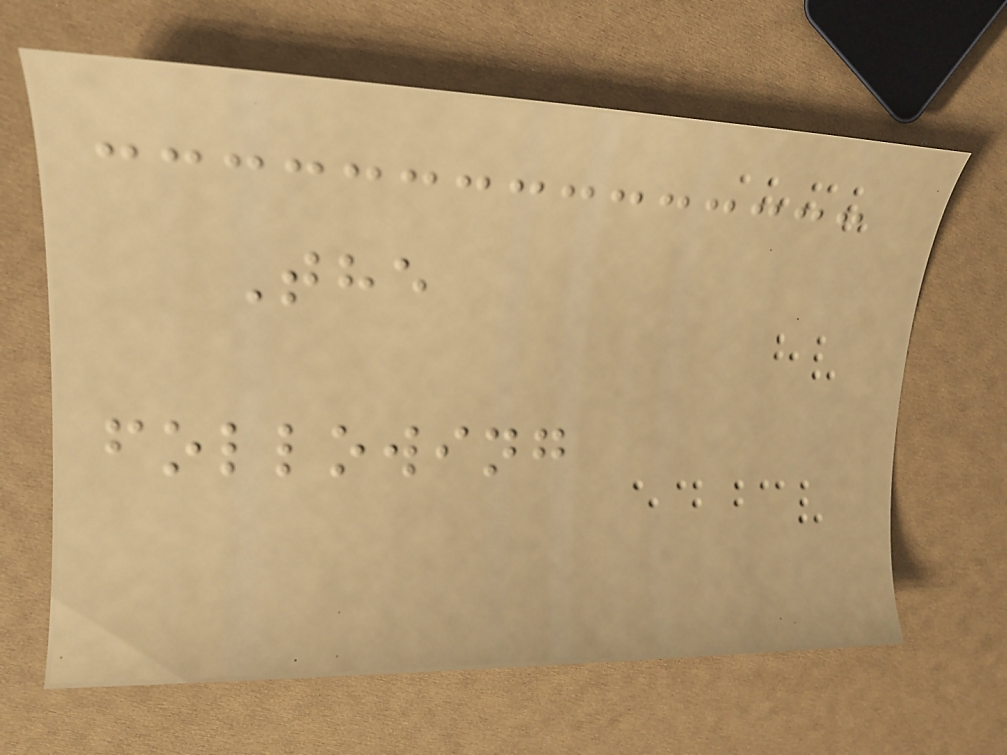The
following
